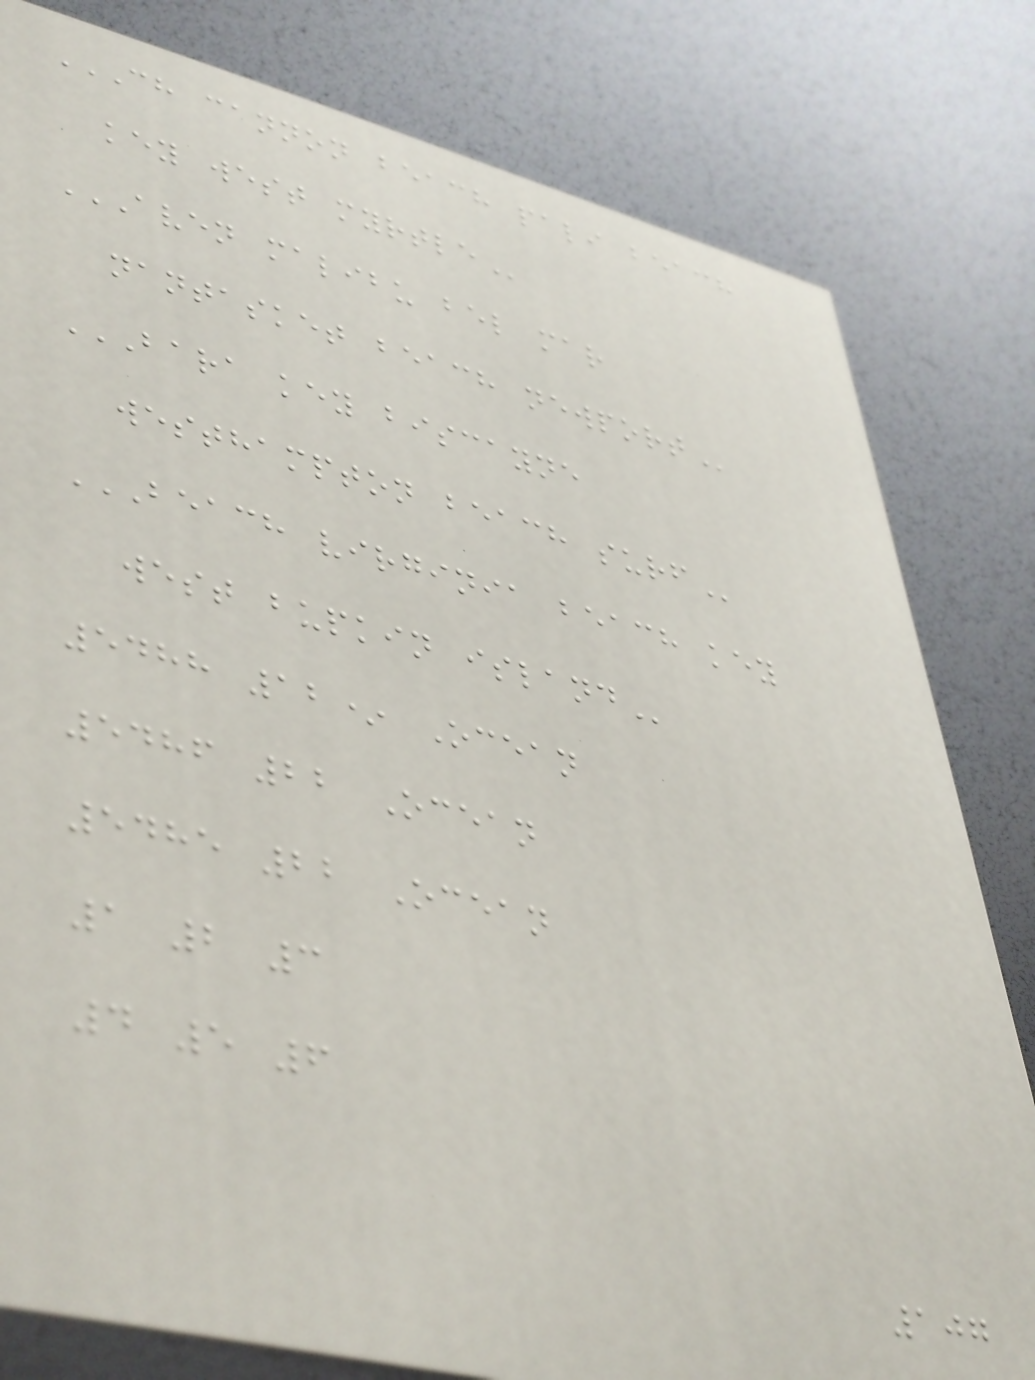CH CANNON BEACH PALI BEACH
KEY WEST MYRTLE
AVEN MALIBU BEL MAR
NANTASKET BEACH NEWPORT
BARA KEY BISCAYNE
WESTHAMPTON BEACH SURF
BEACH VIRGINIA BEACH KEY
WEST BUPKIN ISLAND
5488 12* Ocean
5486 22 Ocean
5485 22 Ocean
1 2 3
4 5 6
107
